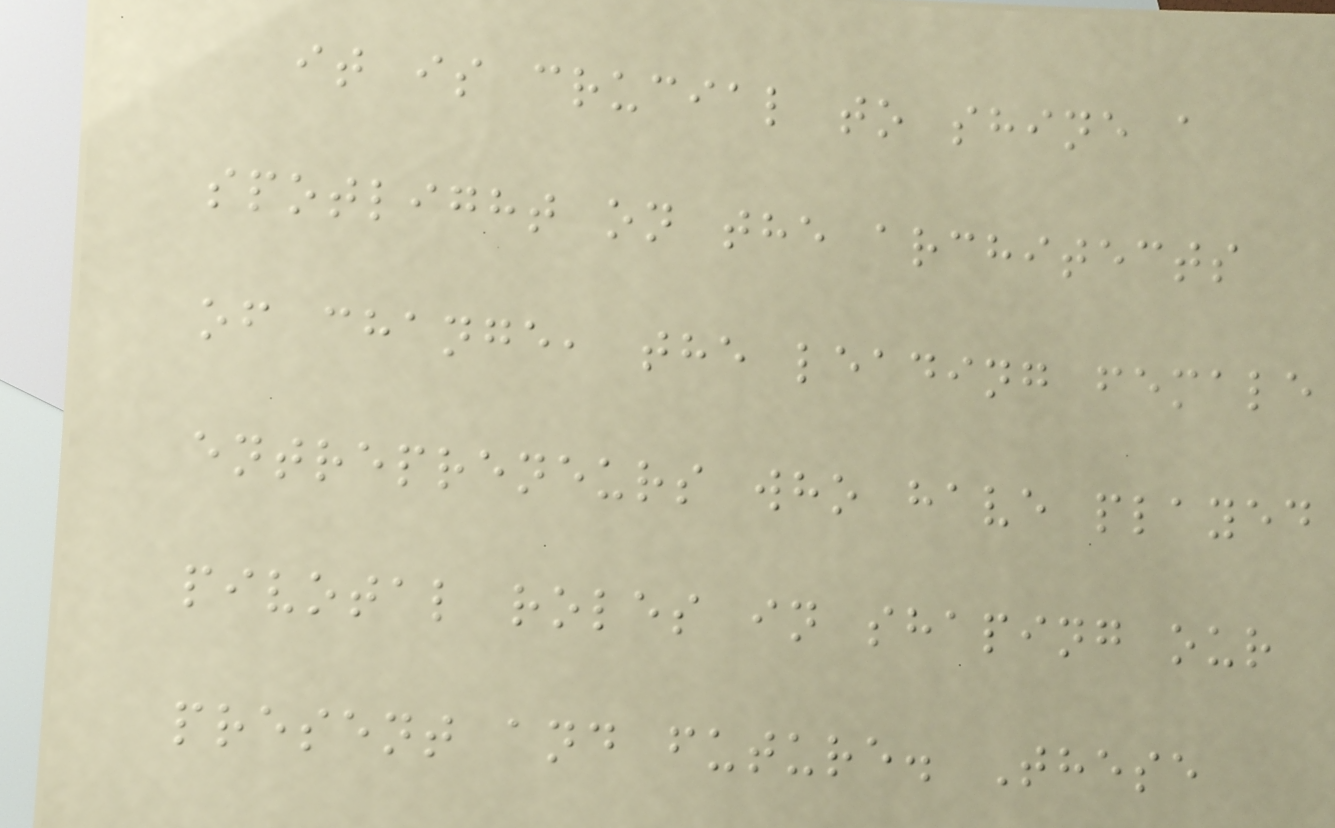it is crucial to shine a
spotlight on the architects
of change, the leading female
entrepreneurs who have played
pivotal roles in shaping our
present and future. These
